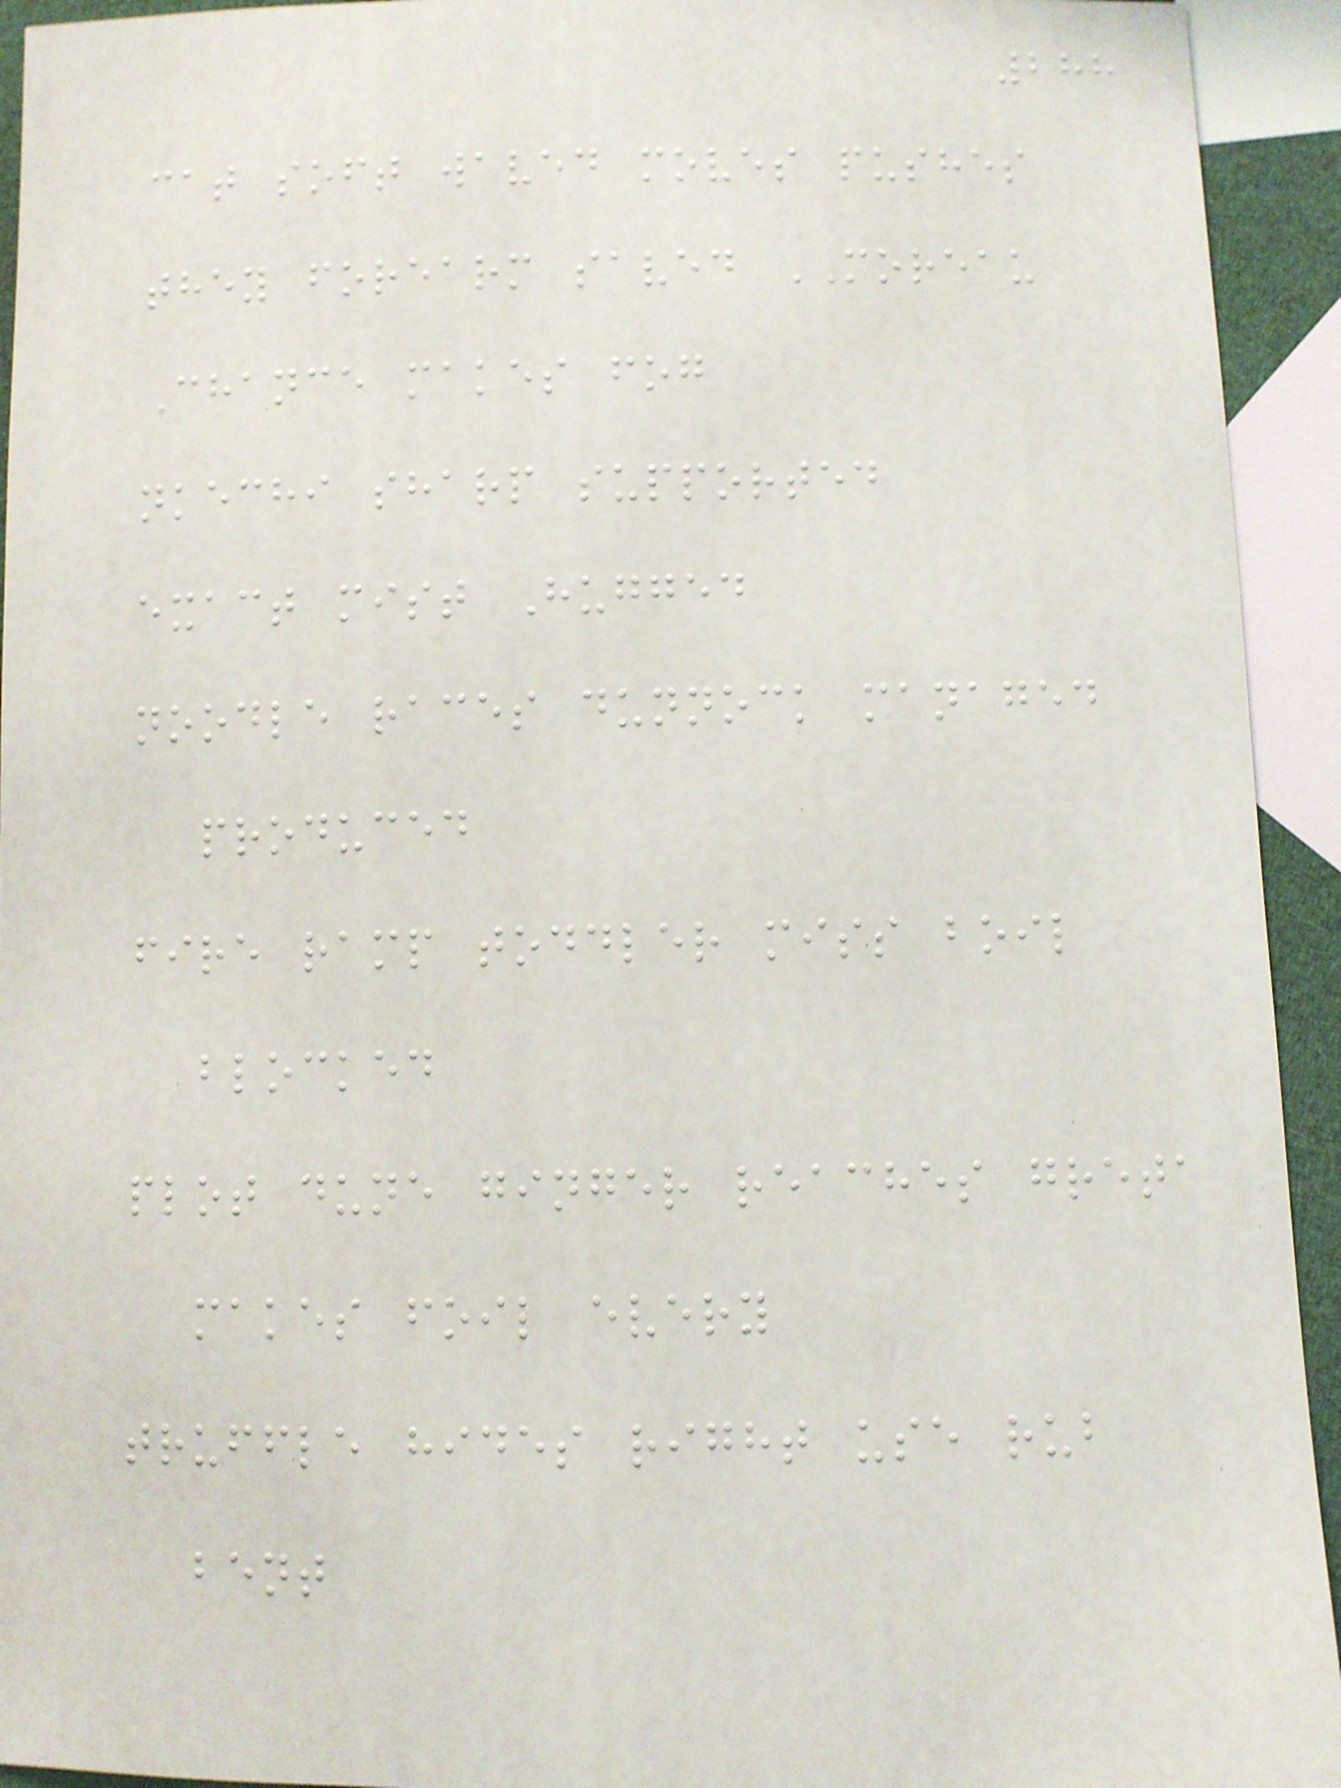288
cat soft waved moves pushes
they forearm saved MOREAU
Chance makes fog
nkechi sharp supported
exact mist Hugged
noodle races dunnock managed
produced
fire ramp toddler miss boil
blocked
plot dune ginger reaches greta
makes foil every
truffle hides right use rub
bent
